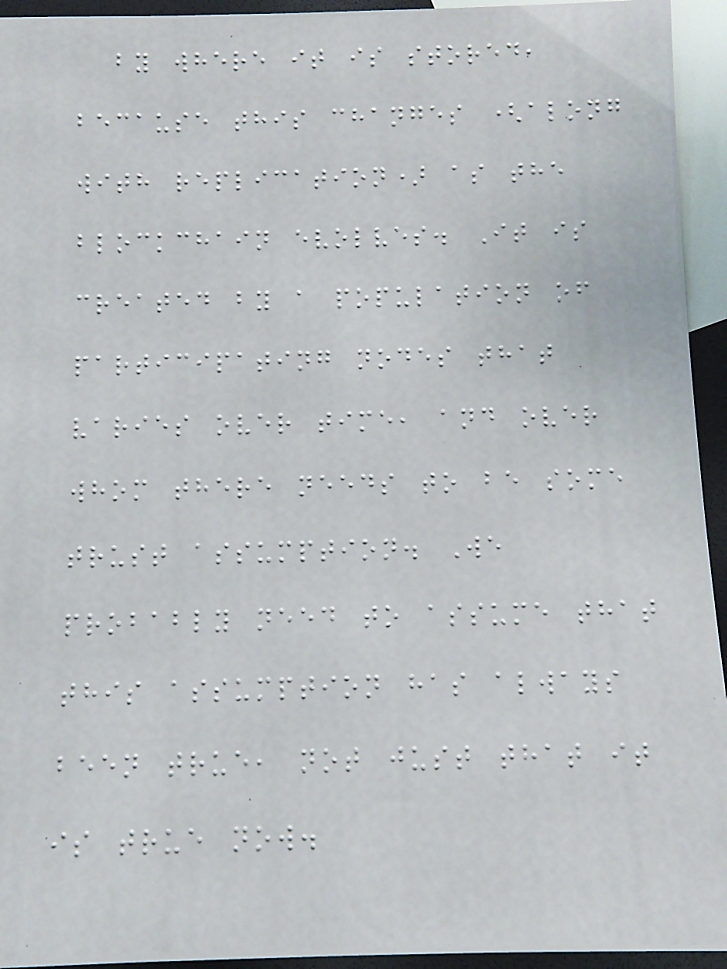by where it is stored,
because this changes (along
with replication) as the
blockchain evolves. It is
created by a population of
participating nodes that
varies over time, and over
whom there needs to be some
trust assumption. We
probably need to assume that
this assumption has always
been true, not just that it
is true now.
